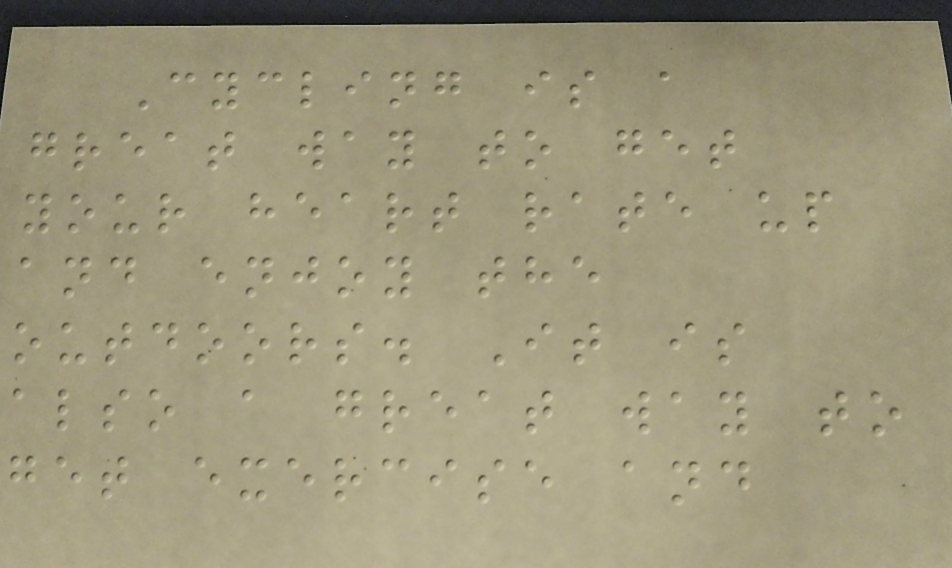Cycling is a
great way to get
your heart rate up
and enjoy the
outdoors. It is
also a great way to
get exercise and
